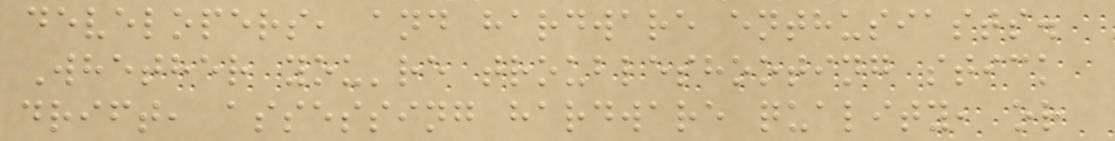developers, and hardware enthusiasts.
Whether you're troubleshooting stick
drift, assessing hardware quality, or
